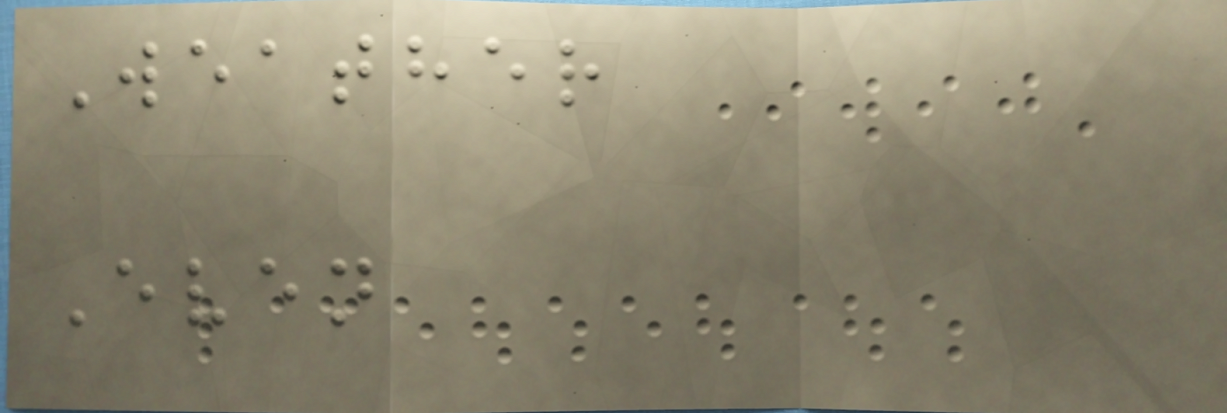Weather
Even
